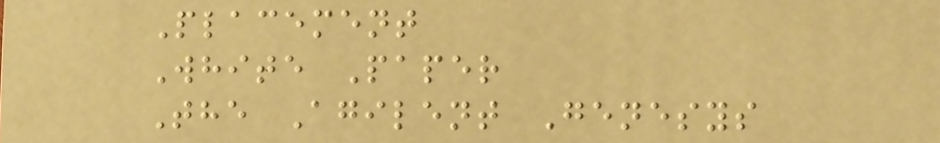Placement
White Paper
The Agilent Genesys
